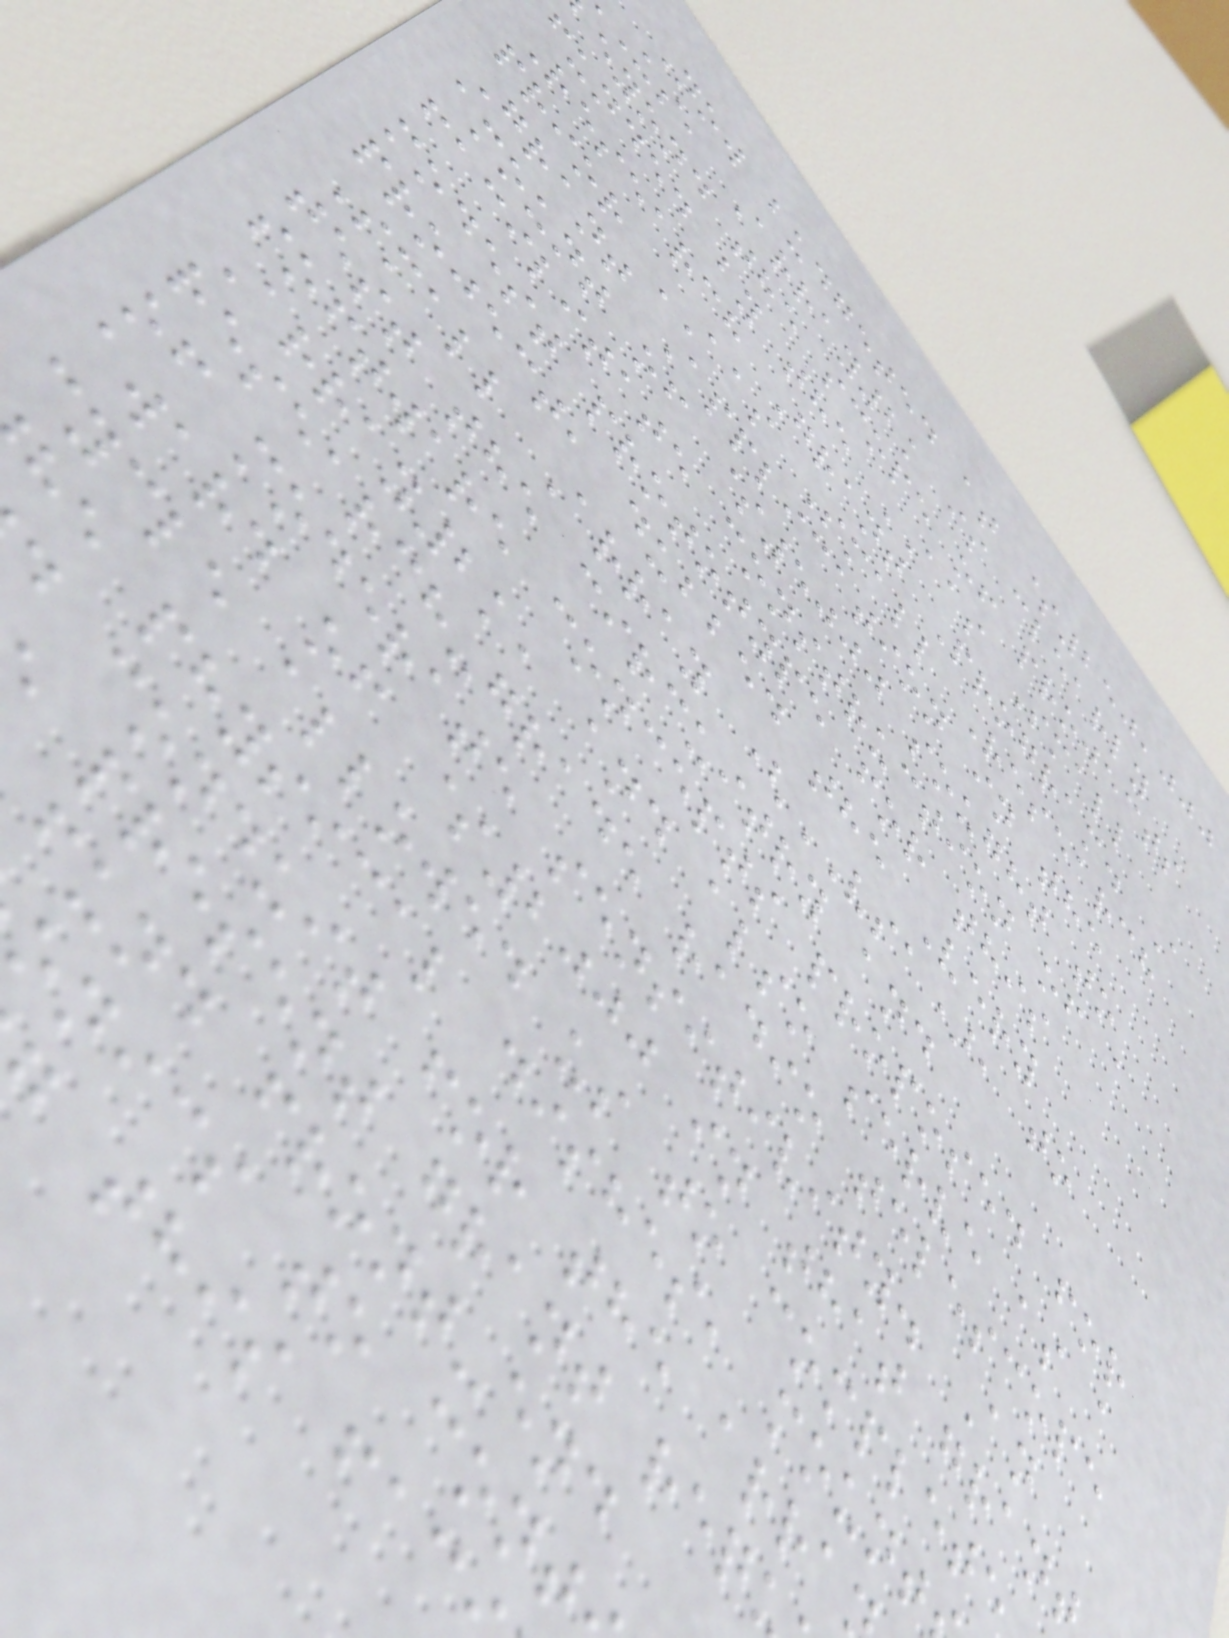Now budgeted at $250,000
us, Array2k is clearly
eyond the scope of projects
funded by the AAS Small
Research Grant Program. A
prior AAS Small Research
Grant Application in the
amount of $5000 sought to
facilitate construction of a
modest prototype for this
project, dubbed the Very
Small Array (VSA), to
test the circuitry and
software concepts proposed for
Array2k, and also serve as a
research-grade radio telescope
of moderate sensitivity. An
award of $2000 in that gran
cycle allowed us to complete
he physical dishes, mount
conduit for the arra
present grant req
fund front-end
onics to cont
this fac
